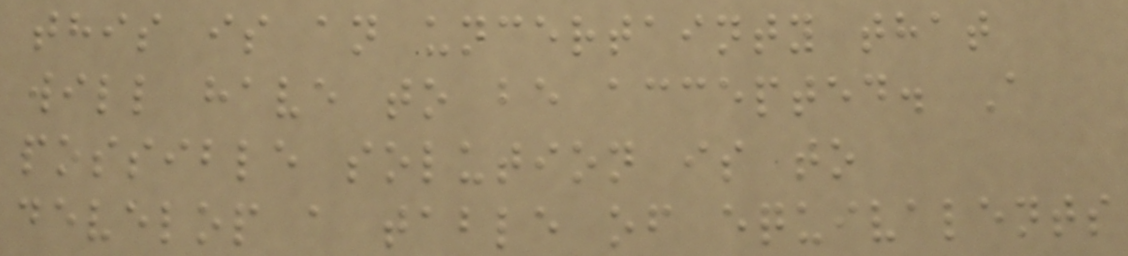this is an uncertainty that
will have to be accepted. A
possible solution is to
develop a table of equivalents
